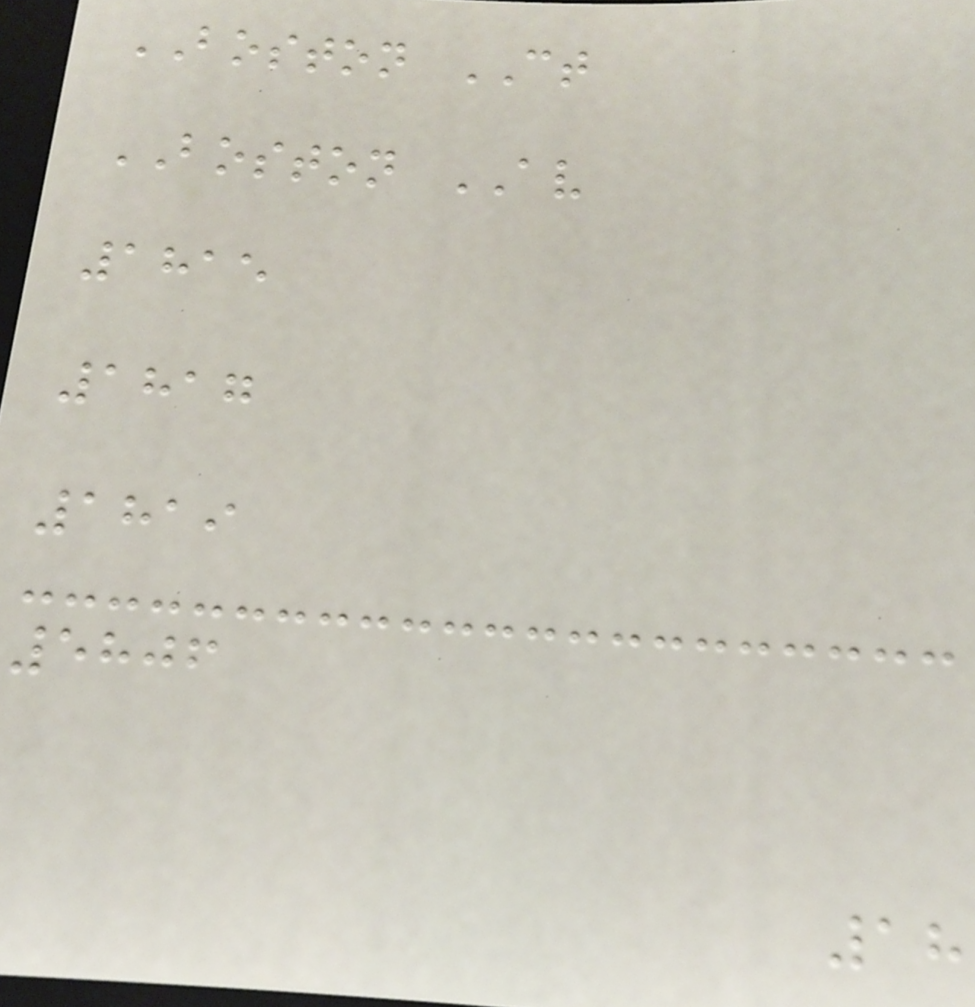BOSTON CT
BOSTON AV
1815
1817
1819
5806
18
